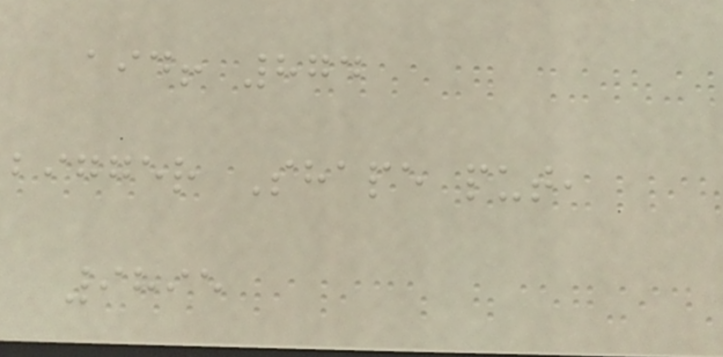aid! 874
bigger Shape put,
9895
